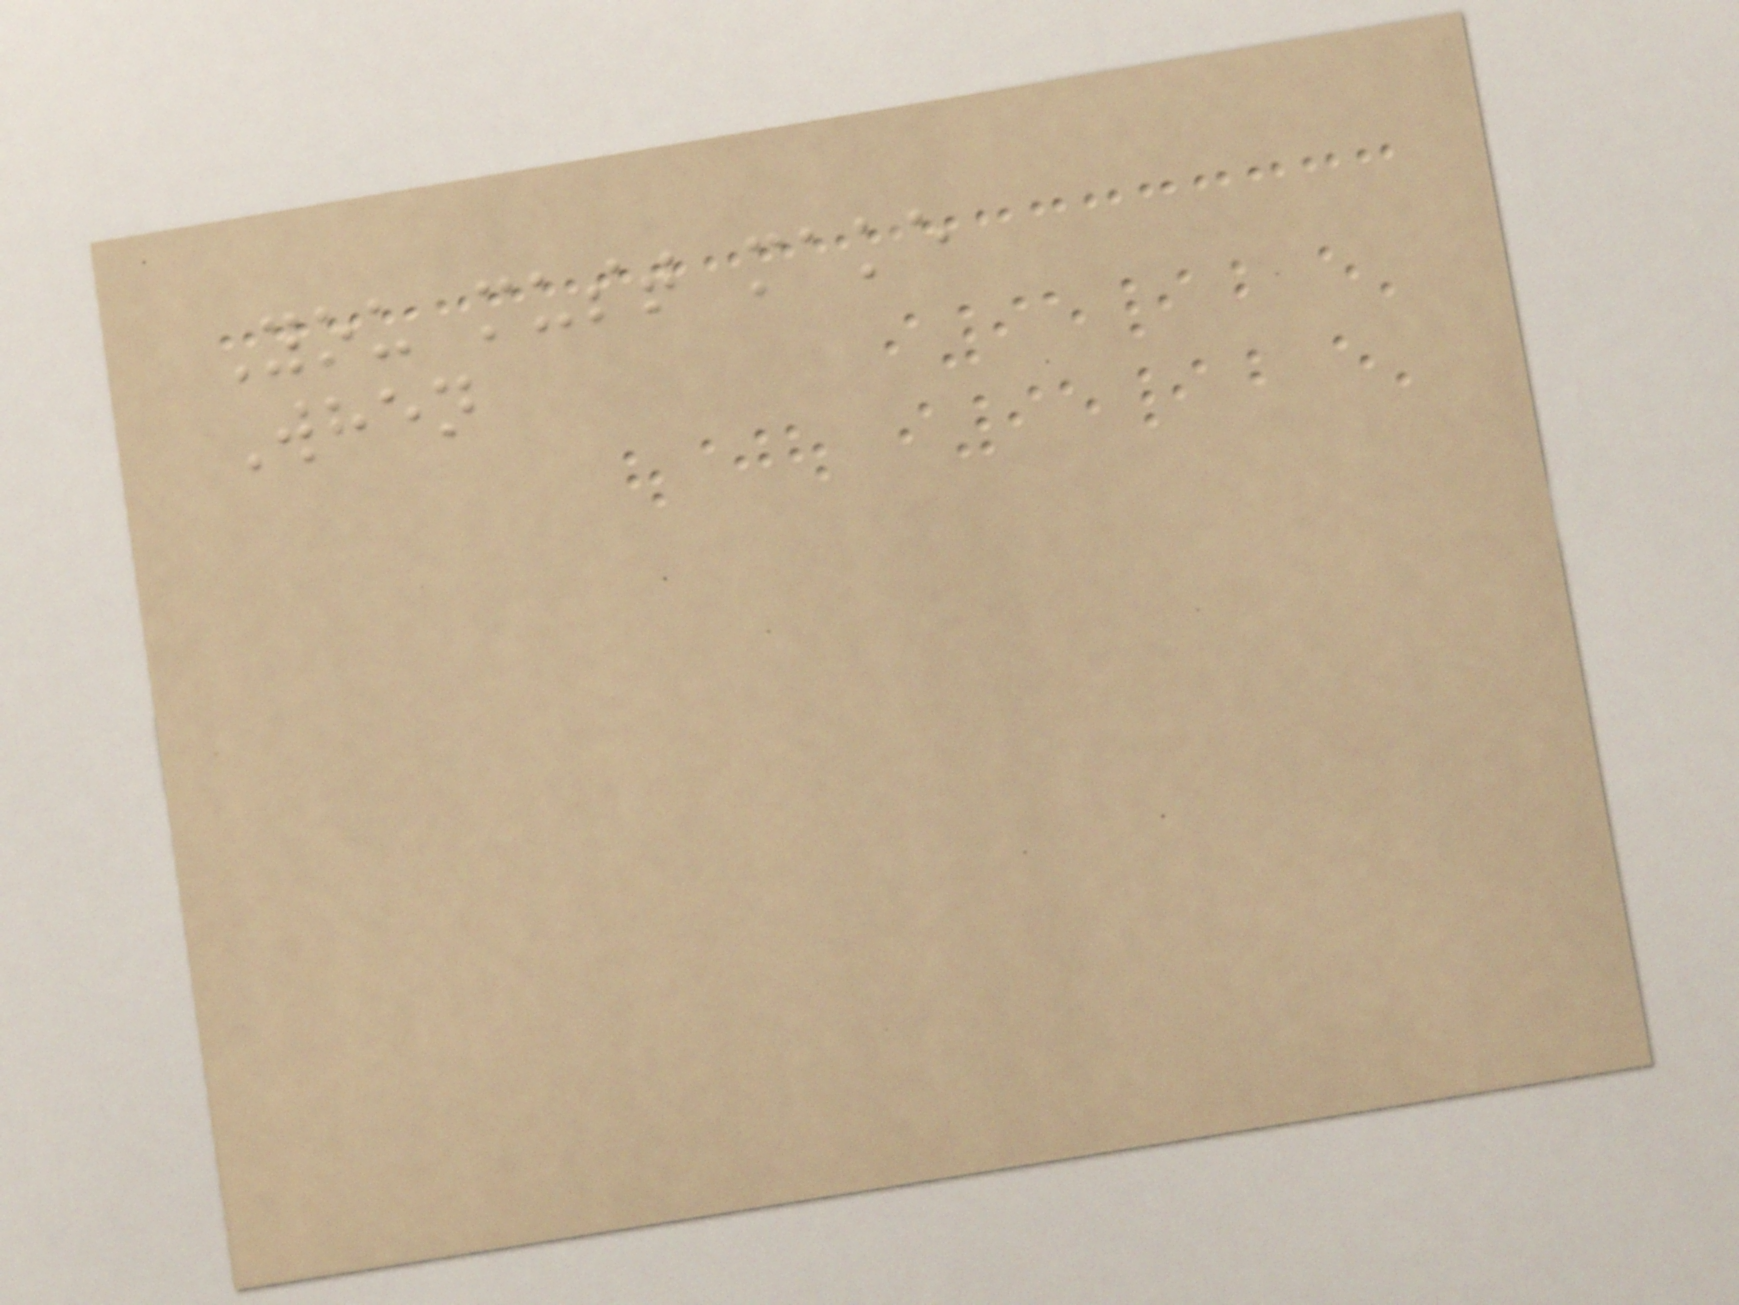You must make
When
